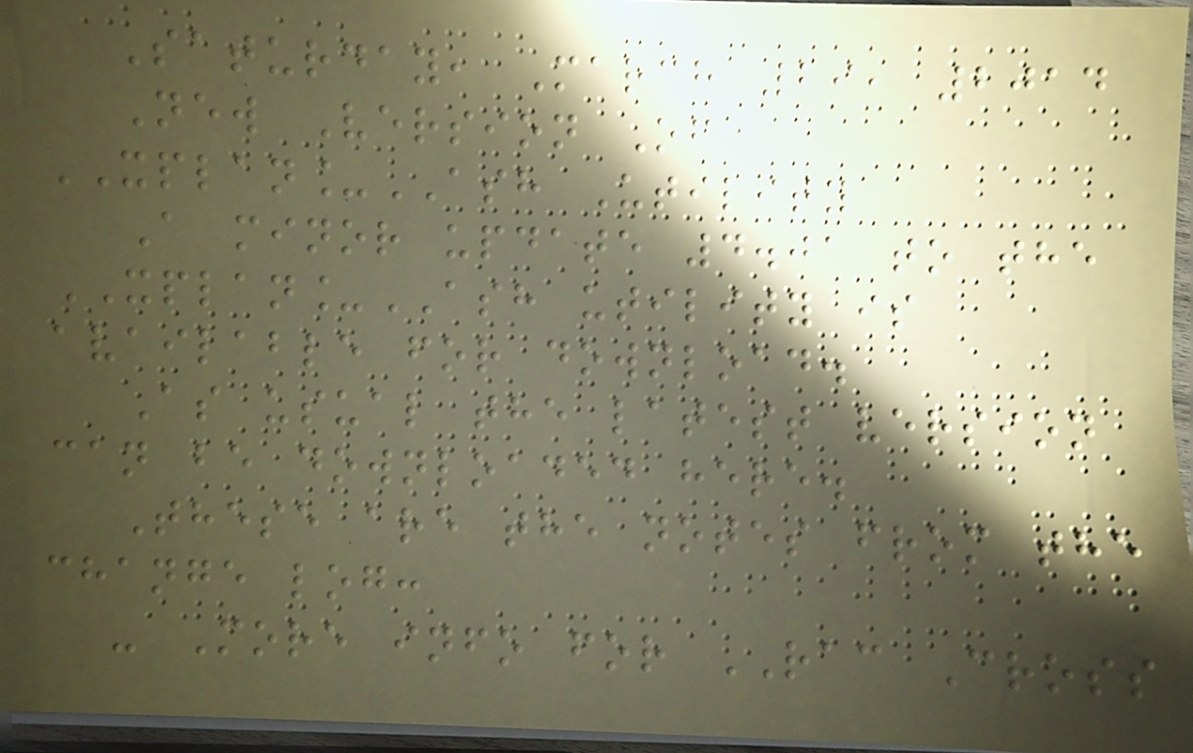Saturday, March 29, 2014
New Version Of
XPLAN_ASH Utility
A minor update 4.01 to the
XPLAN_ASH utility is
available for download.
As usual the latest version
can be downloaded here.
These are the notes from the
change log:
- More info for RAC Cross
